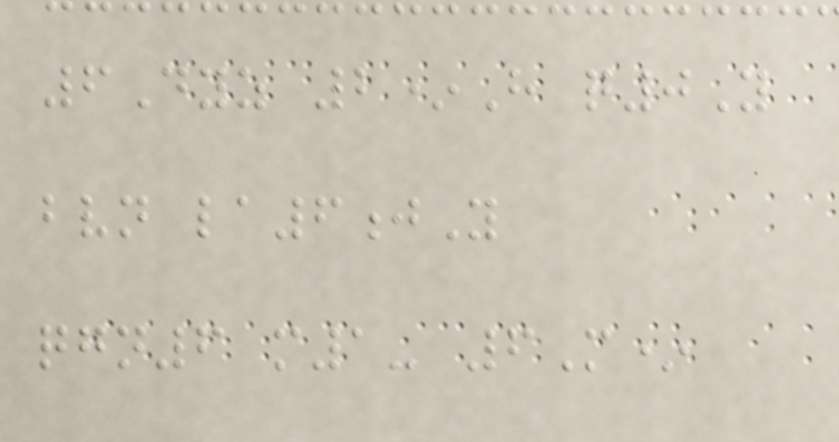6Dyz 2*H q0Y
bvn la6jY
qgn6 m1- 6M*
